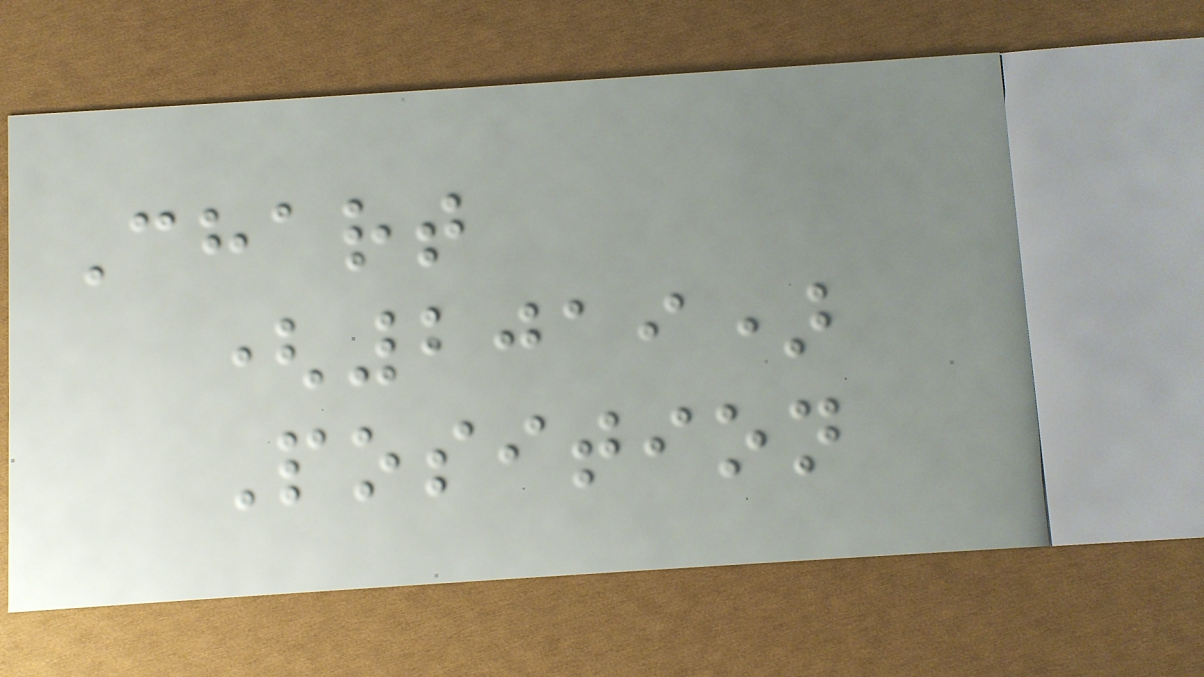Chart
(2019)
Position
